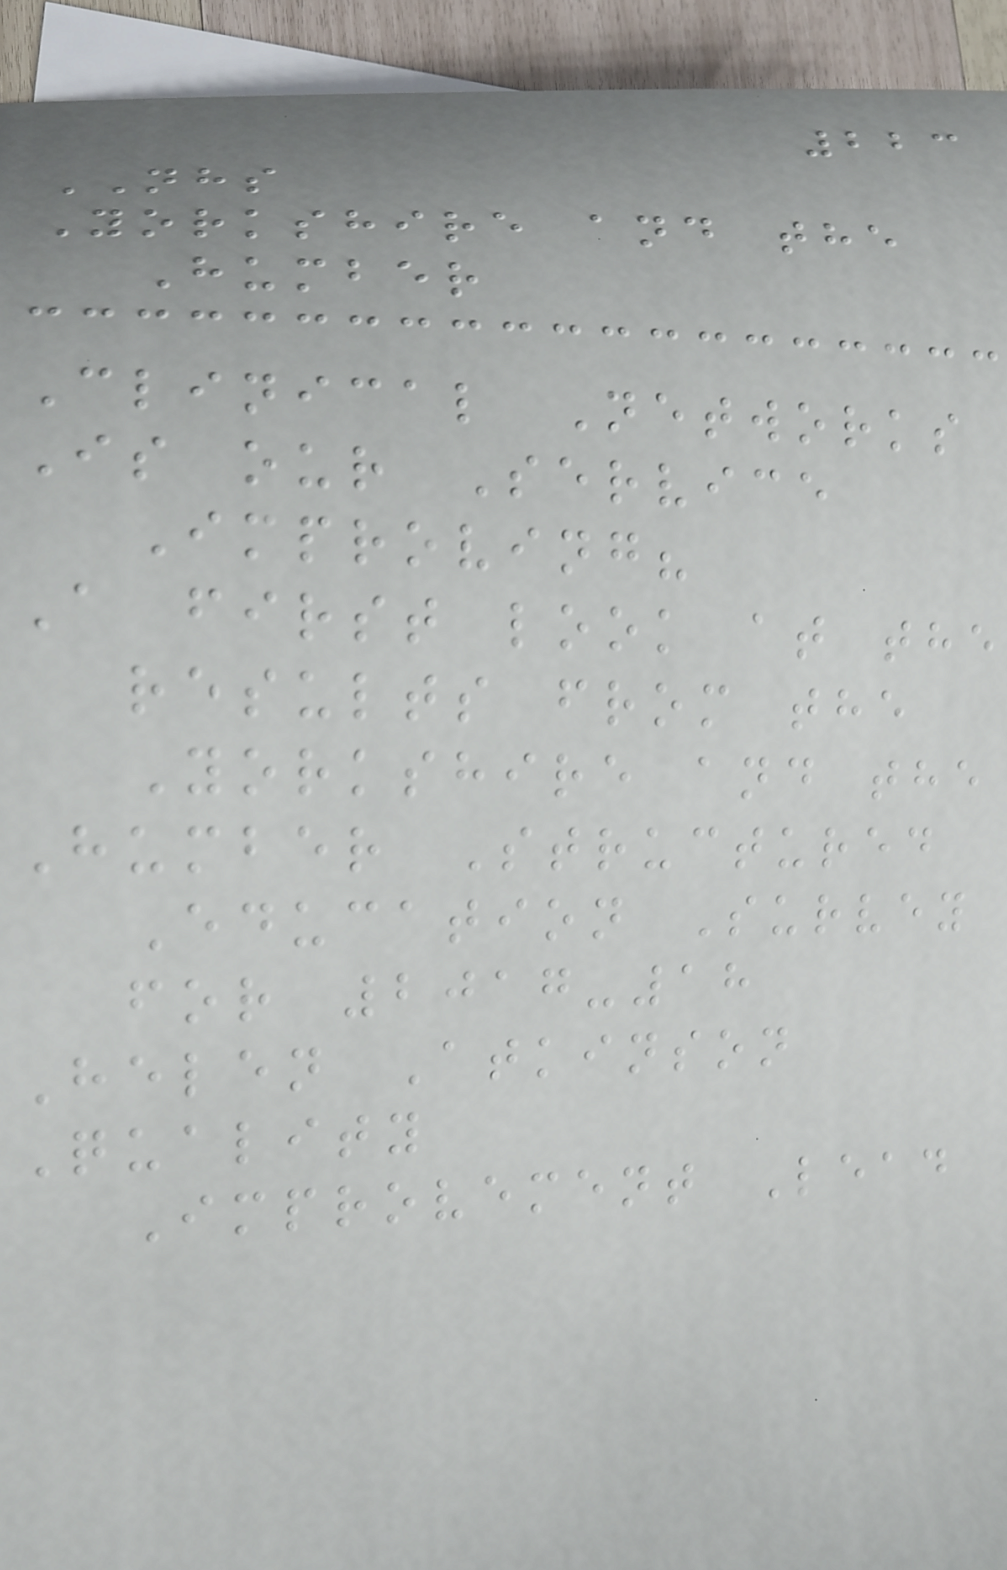223
NHS
Yorkshire and the
Humber
Clinical Networks
Is our Service
Improving?
A first look at the
results from the
Yorkshire and the
Humber Structured
Education Survey
for 2017-18
Helen Atkinson
Quality
Improvement Lead
